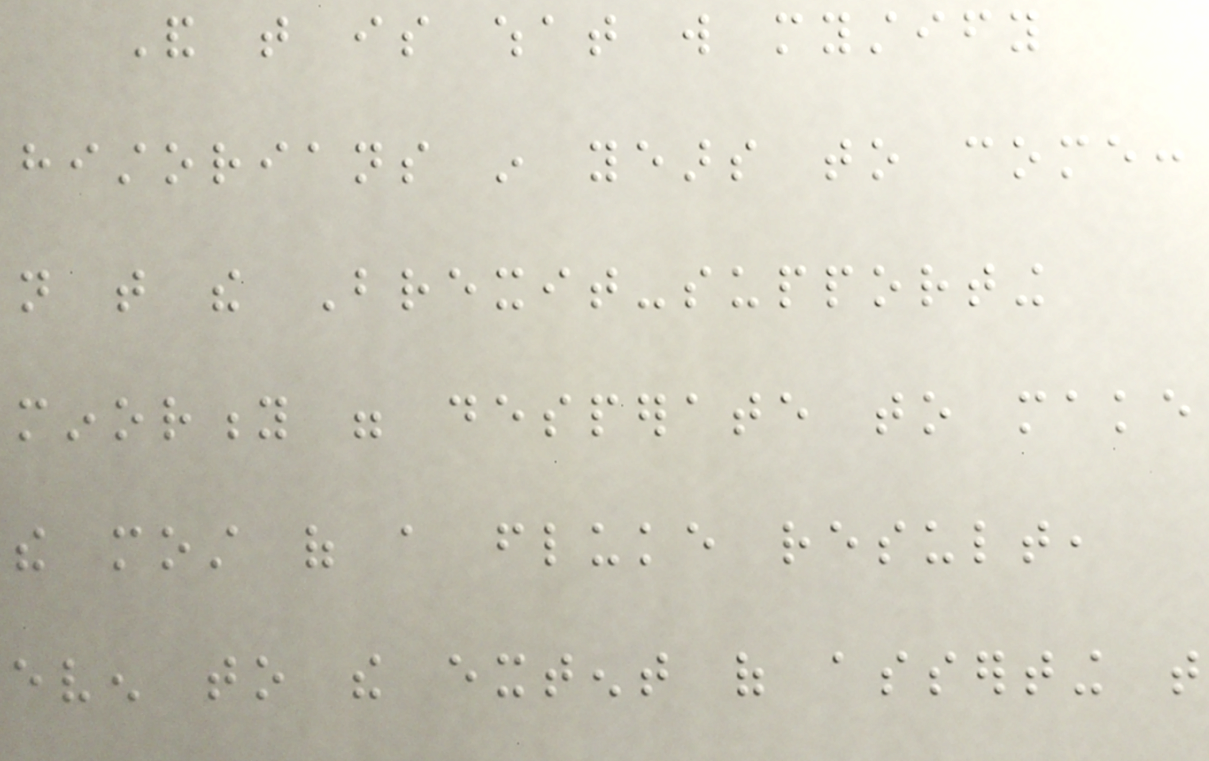And that is what will mystify
historians in years to come:
not that the Brexit-supporting
minority were desperate to make
the most of a fluke result,
even to the extent of asserting that
